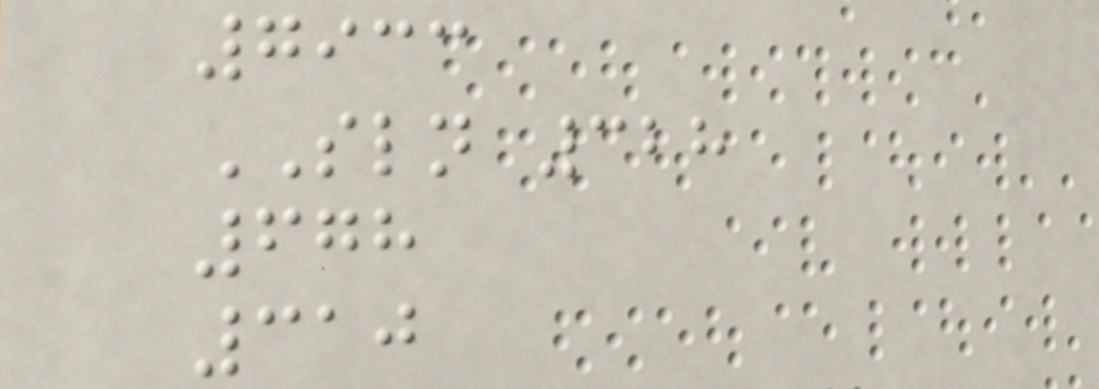7933
SLN 328
678
310
